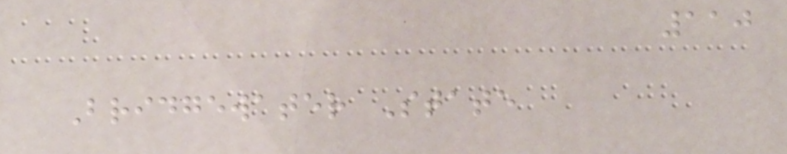110
Bridgewater State
